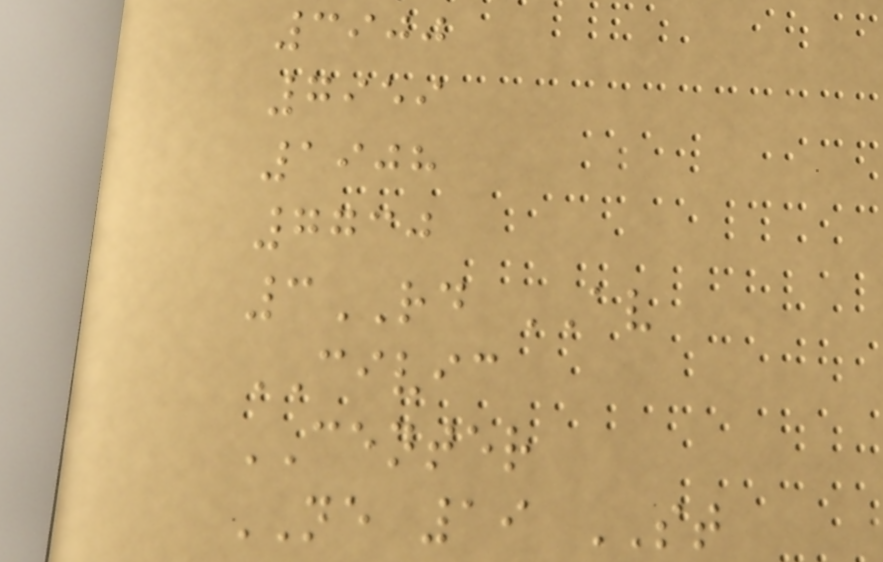3900
7959
1908
7730
3RD AV
CIVIC
CENTER
NE 19 ST
